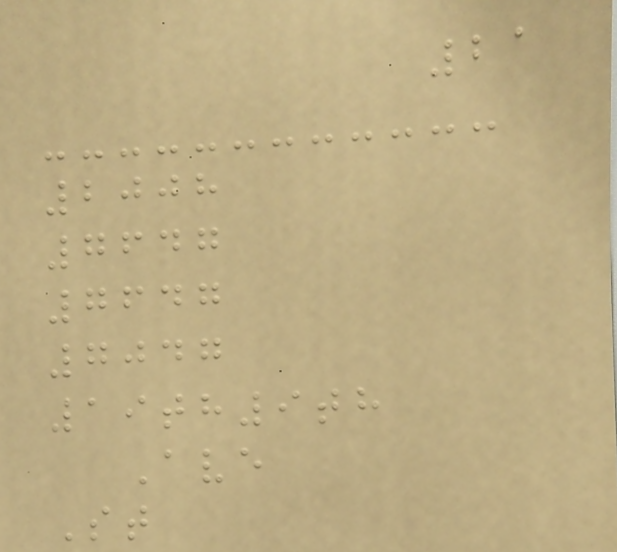21
2008
7647
7647
7047
19th9th
Ave
St
